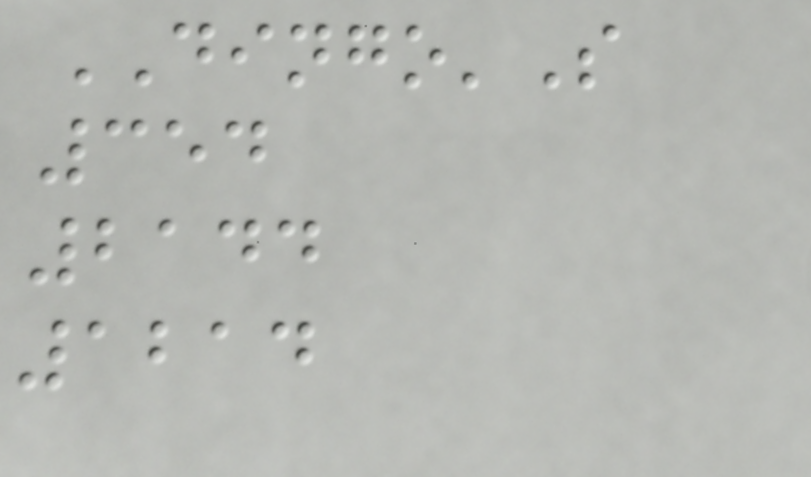DINGO'S
354
2144
1214
